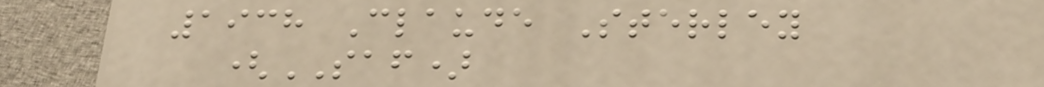1938 Claude Sterley
(SAF)
